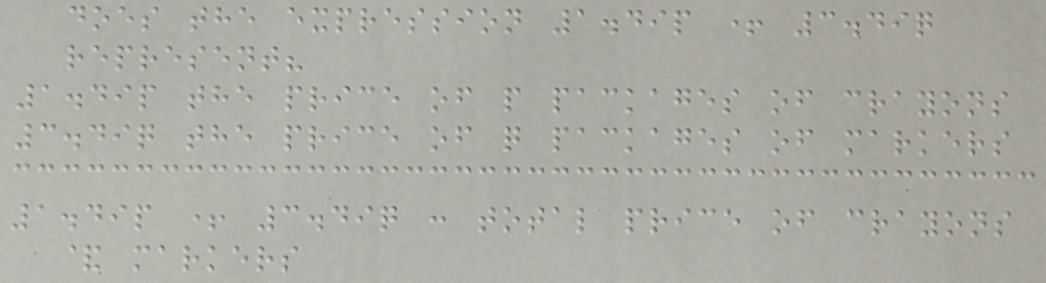does the expression 1.49p + 3.49q
represent?
1.49p the price of p packages of crayons
3.49q the price of q packages of markers
1.49p + 3.49q : total price of crayons
& markers
